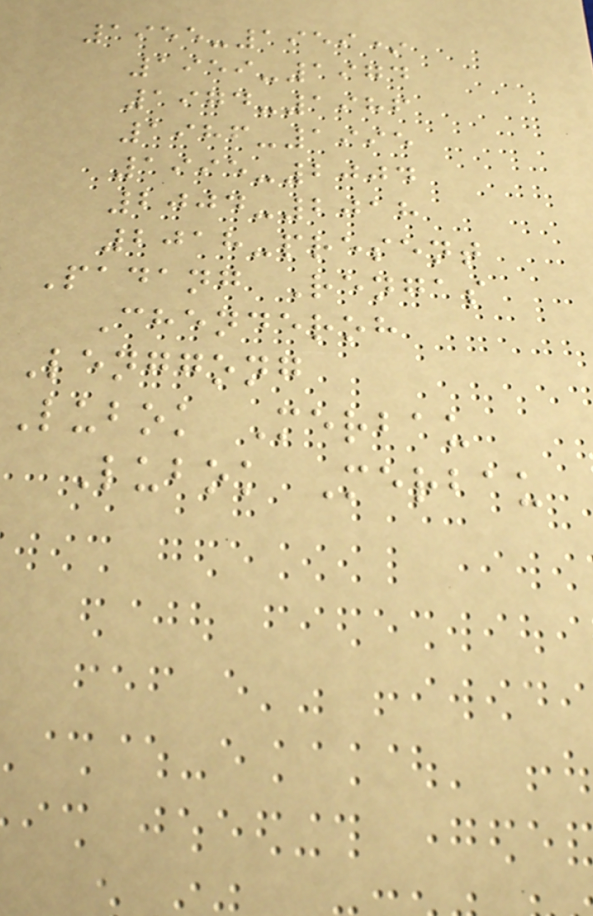1955-1959*
1959-1974
1974-1986
1986-1995
1995-2004
2004-2018
2018-present
Padang Rengas
Chenderoh
Lenggong
Lubok Merbau
Lubok Merbau
